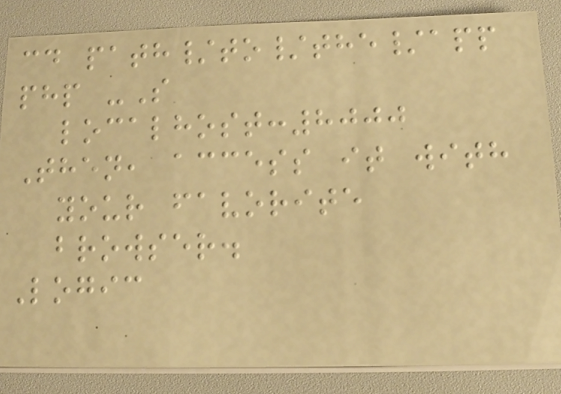cd path/to/the/app
php -S
localhost:8000
Then, access it with
your favorite
browser.
Logic
